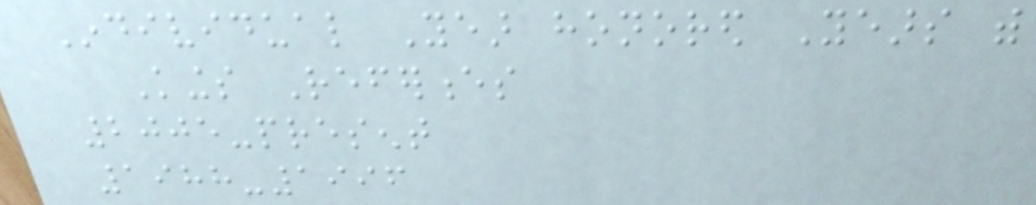Individual Year honored Years with
Kings References
2005-present
1988-1996
